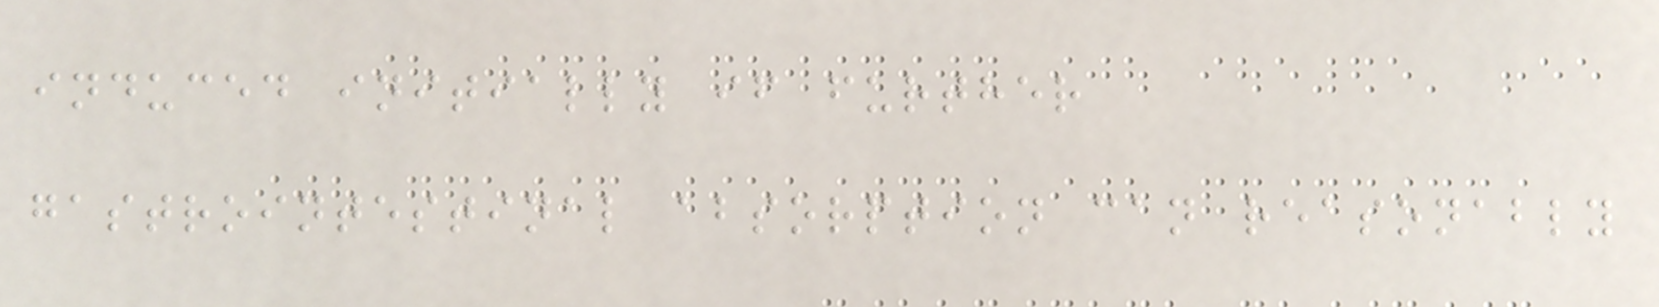induced initially if further
gastrointestinal absorption can reasonably
